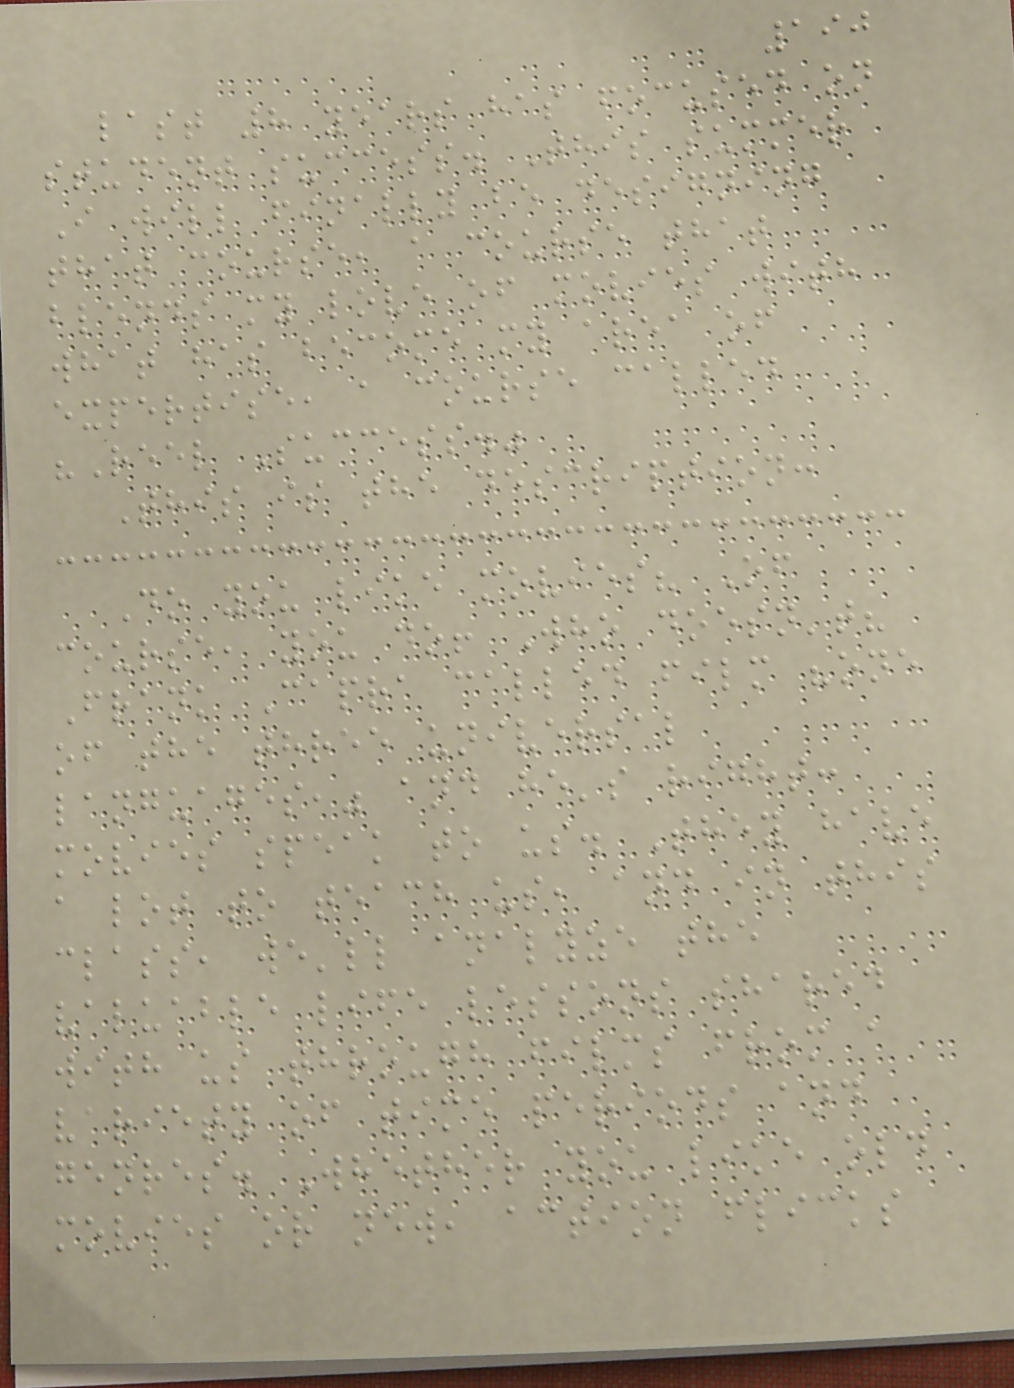190
last 8 years has focused on
student success. This summer
I will finally be designing
that course, a course that
blends my love of movies with
what has become my area of
expertise, a course called
"Reel Success."
This is the description:
Do you like movies? Of
course, you do! Who doesn't?
Frank Capra called film "one
of the three universal
languages," and he's right:
movies speak to us. They have
a lot to teach us, and in this
class, we'll analyze the
valuable life lessons shared
with us through films from a
variety of time periods and
genres. Whether you like old
movies or new, action flicks
